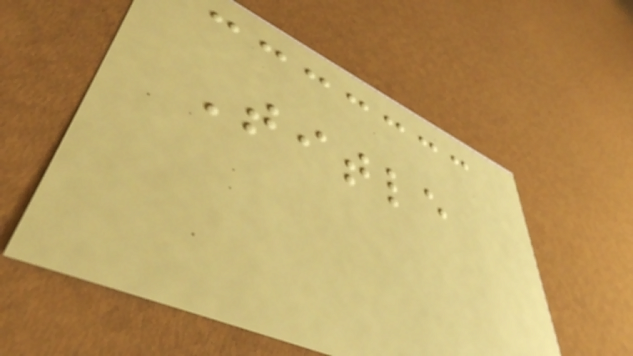Title
